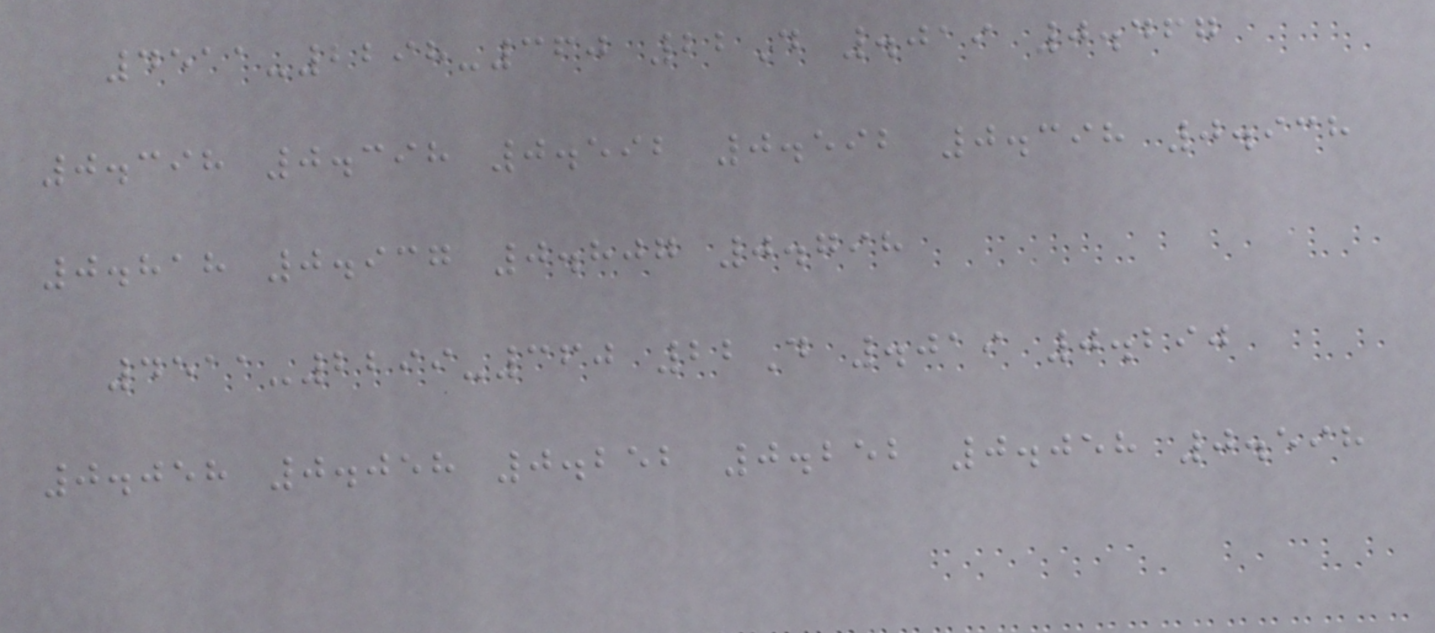4511-2298-360 22D .019 0.467
0.398 0.398 0.592 0.592 0.398 0.938
0.818 0.937 0.807 0.798
4511-2299-360 22D .019 0.290
0.058 0.058 0.252 0.252 0.058 0.598
